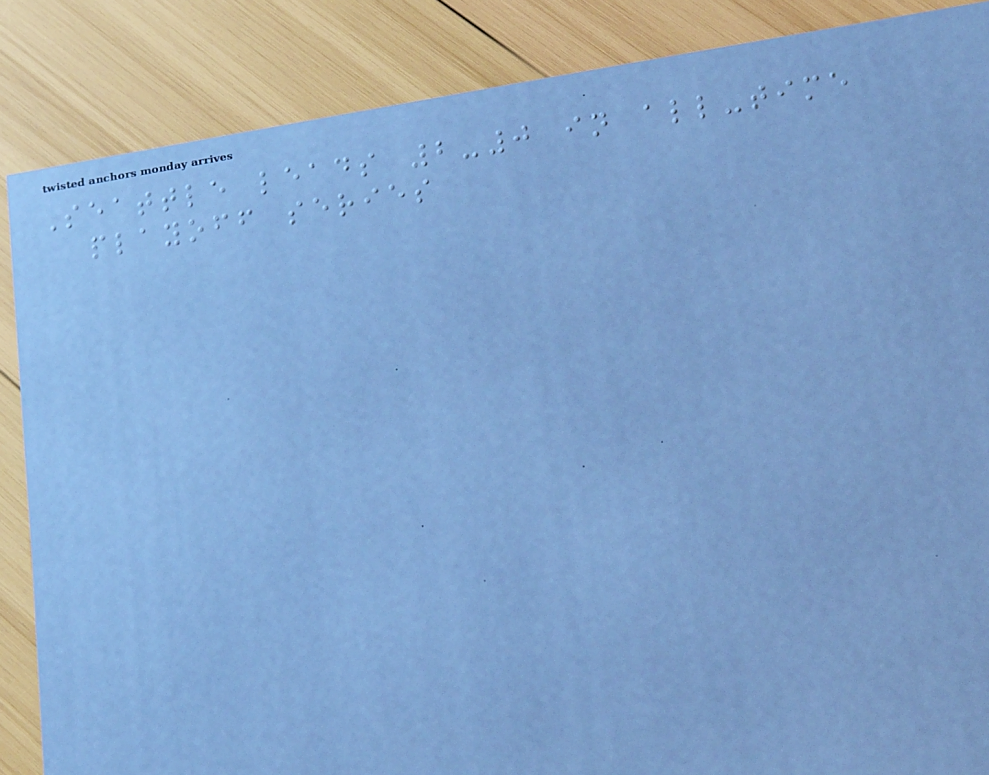Seattle leads 2-0 in all-time
playoff series
